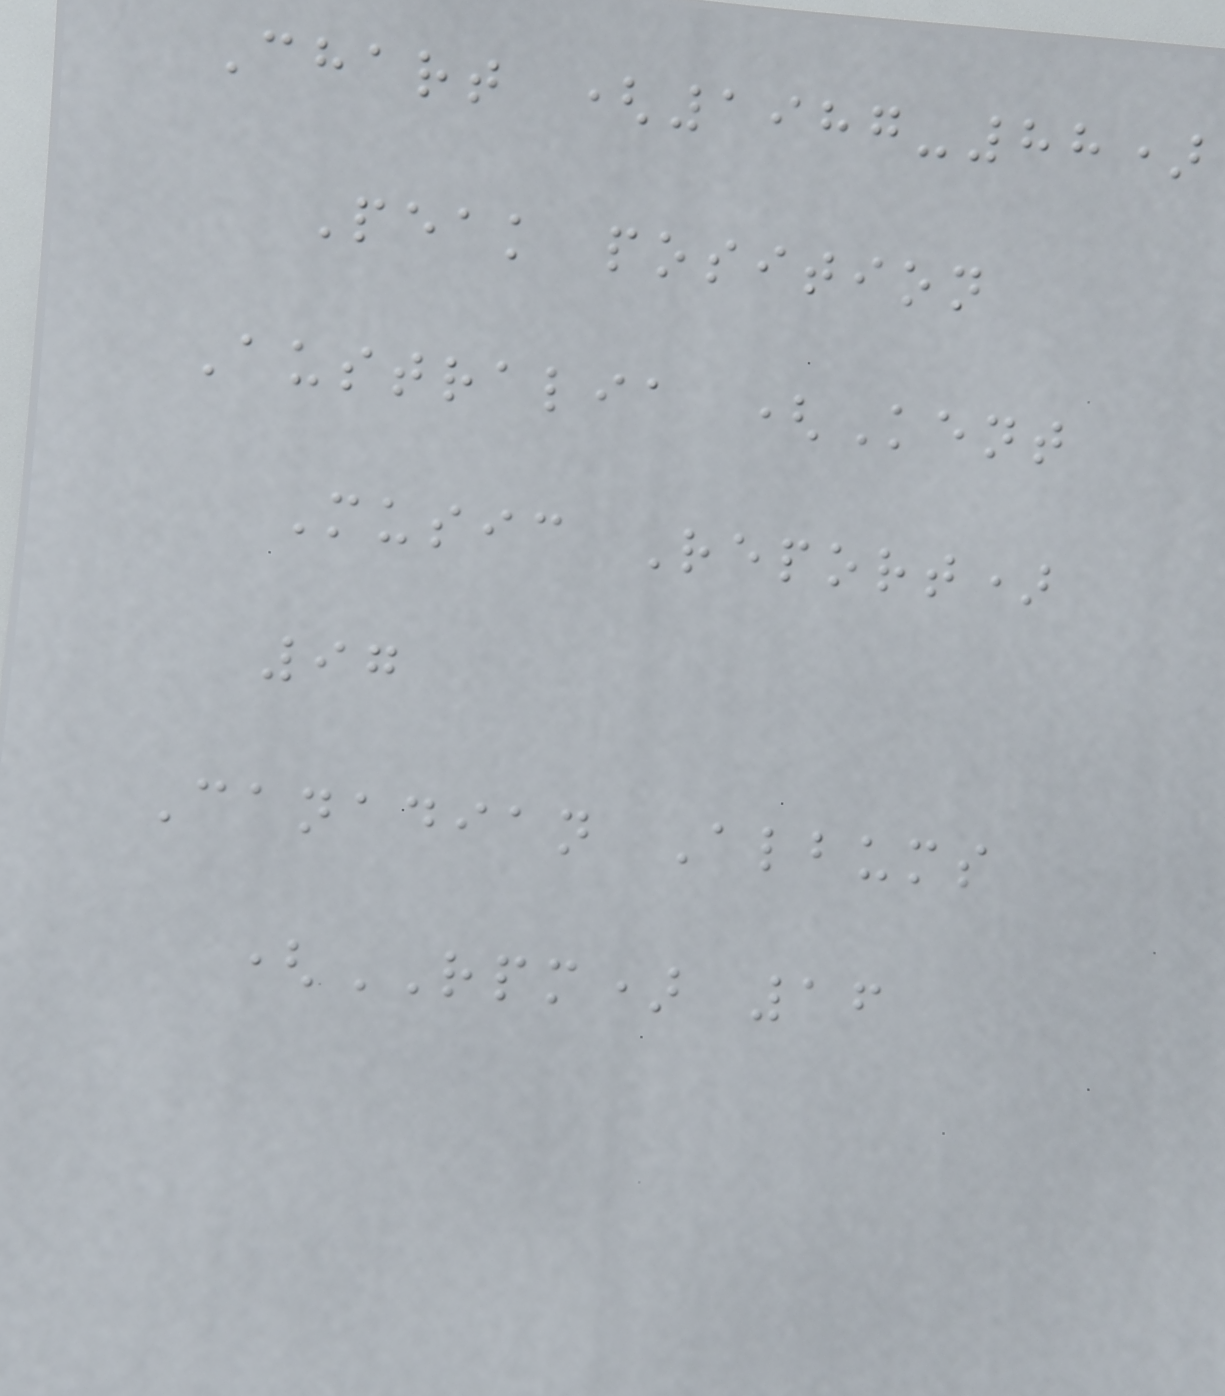Chart (1987-88)
Peak position
Australia (Kent
Music Report)
97
Canadian Albums
(RPM) 16
